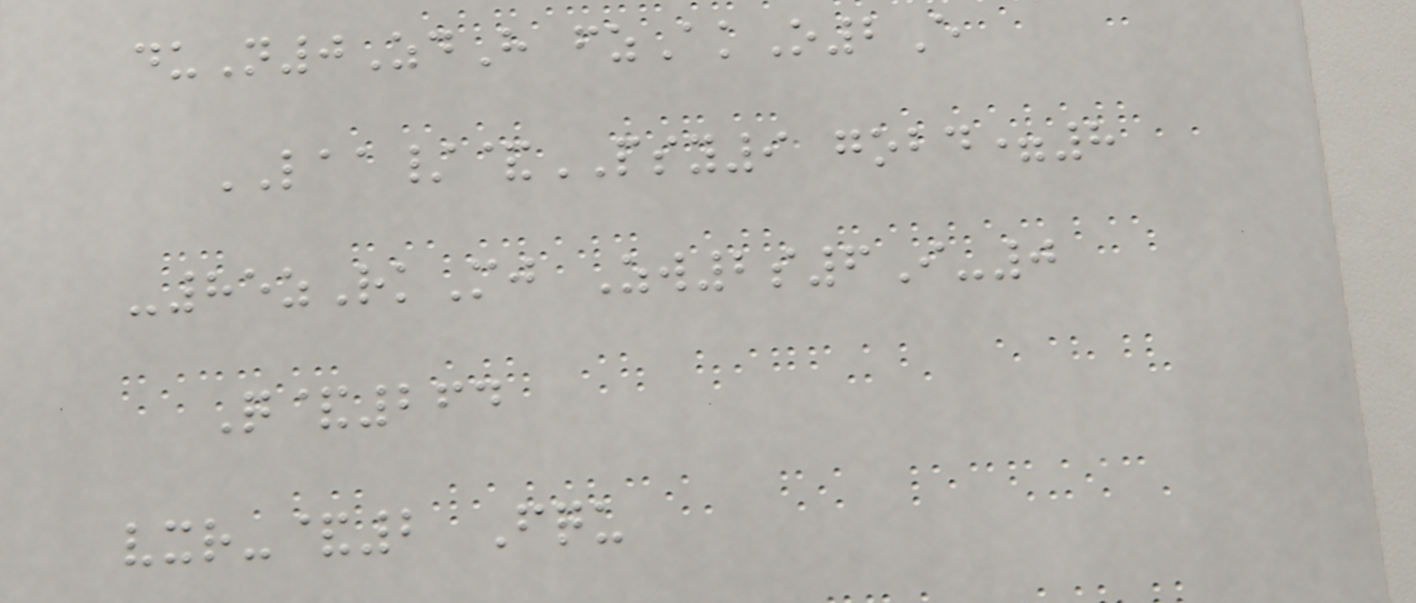duN0ZdH fzAkO2E
LAA/&PSY9 gobd=8
-85zRkMj Zw2s6I-0
Q&264
vxr-&2 Fqu
